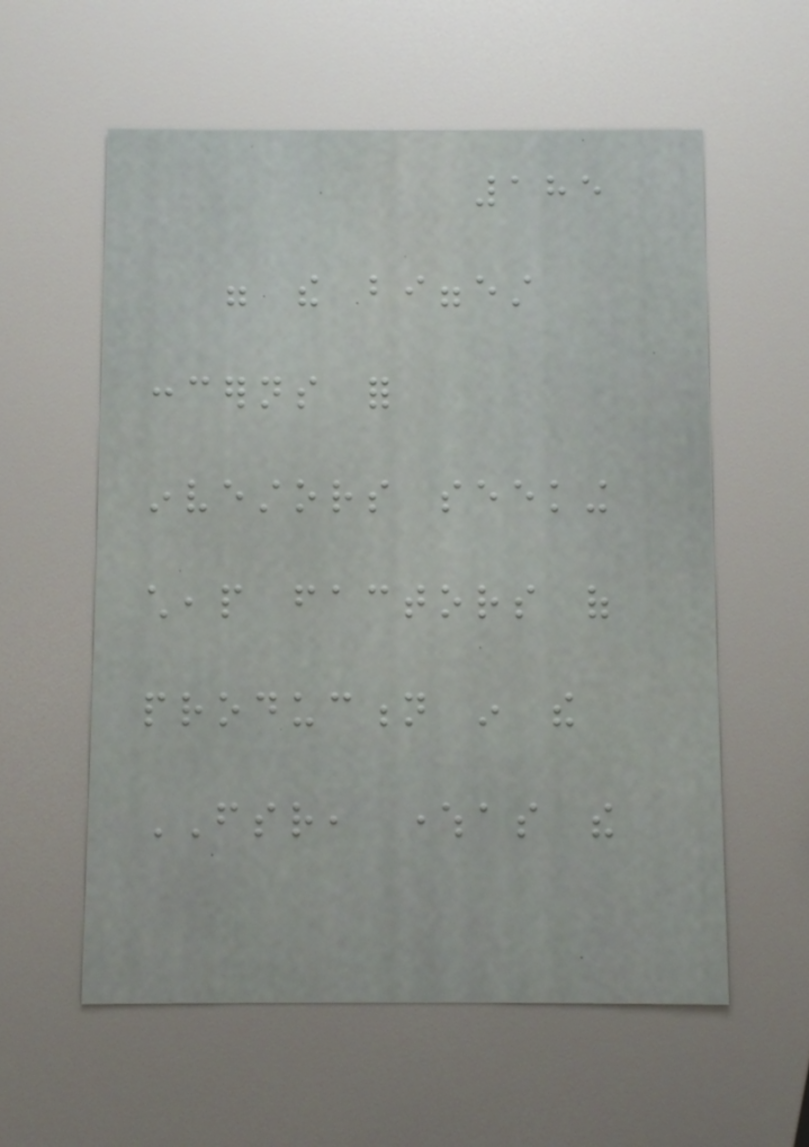185
were the biggest
concerns for
investors seeking
cheap factors of
production in the
FSR, whereas the
